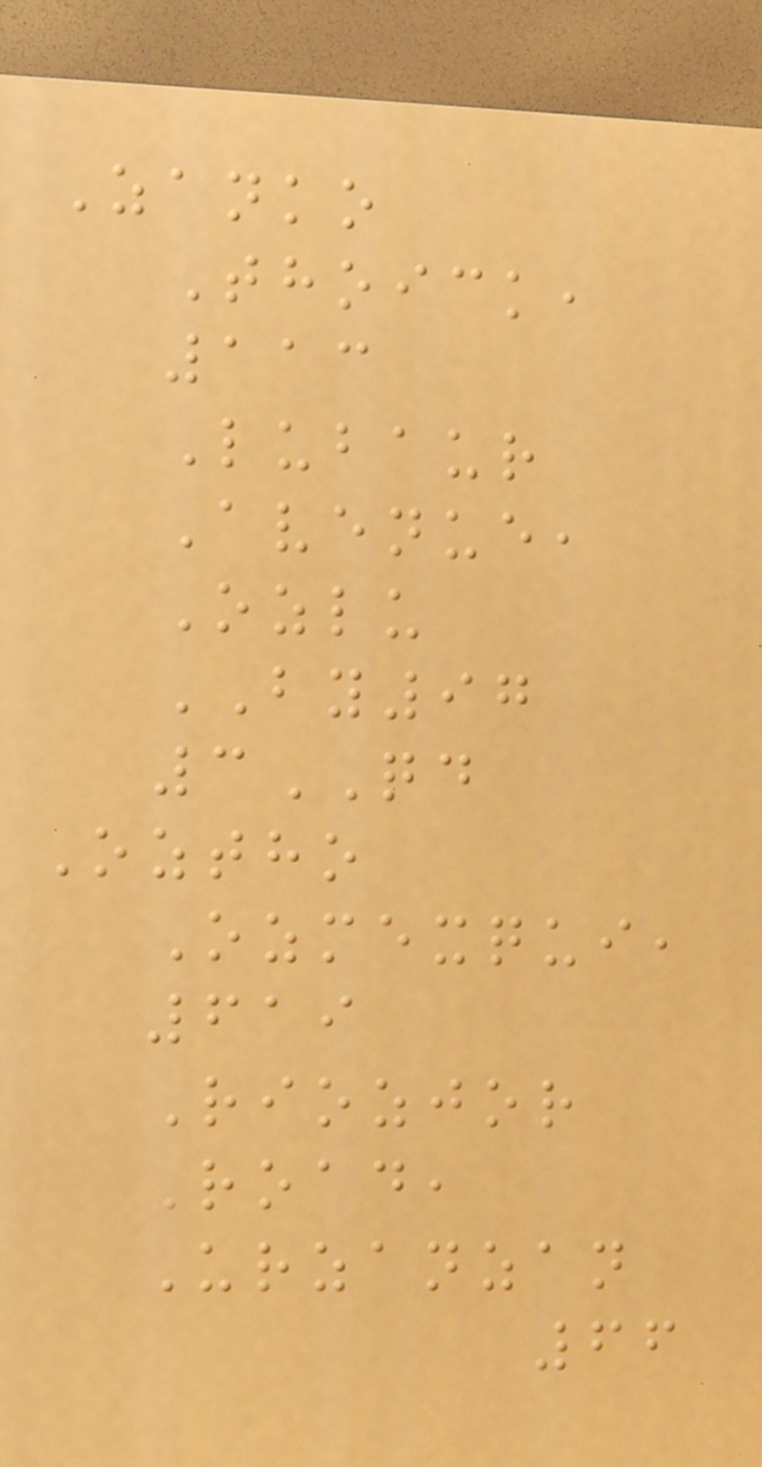Zanko
Thoick,
113
Lubaur
Avenue,
Ozlu
BY97
3QD
Oztho
Ozmexqui,
619
Riozjor
Road,
Urzanzan
66
